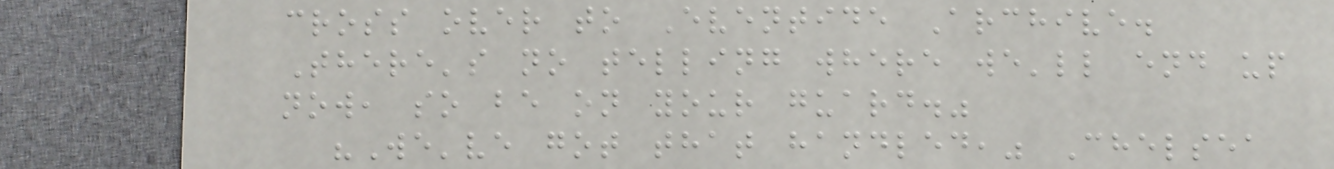cross over to Eventide Archive.
There's no telling where we'll end up
now, so be on your guard."
"We've got that handled," Chelsea
